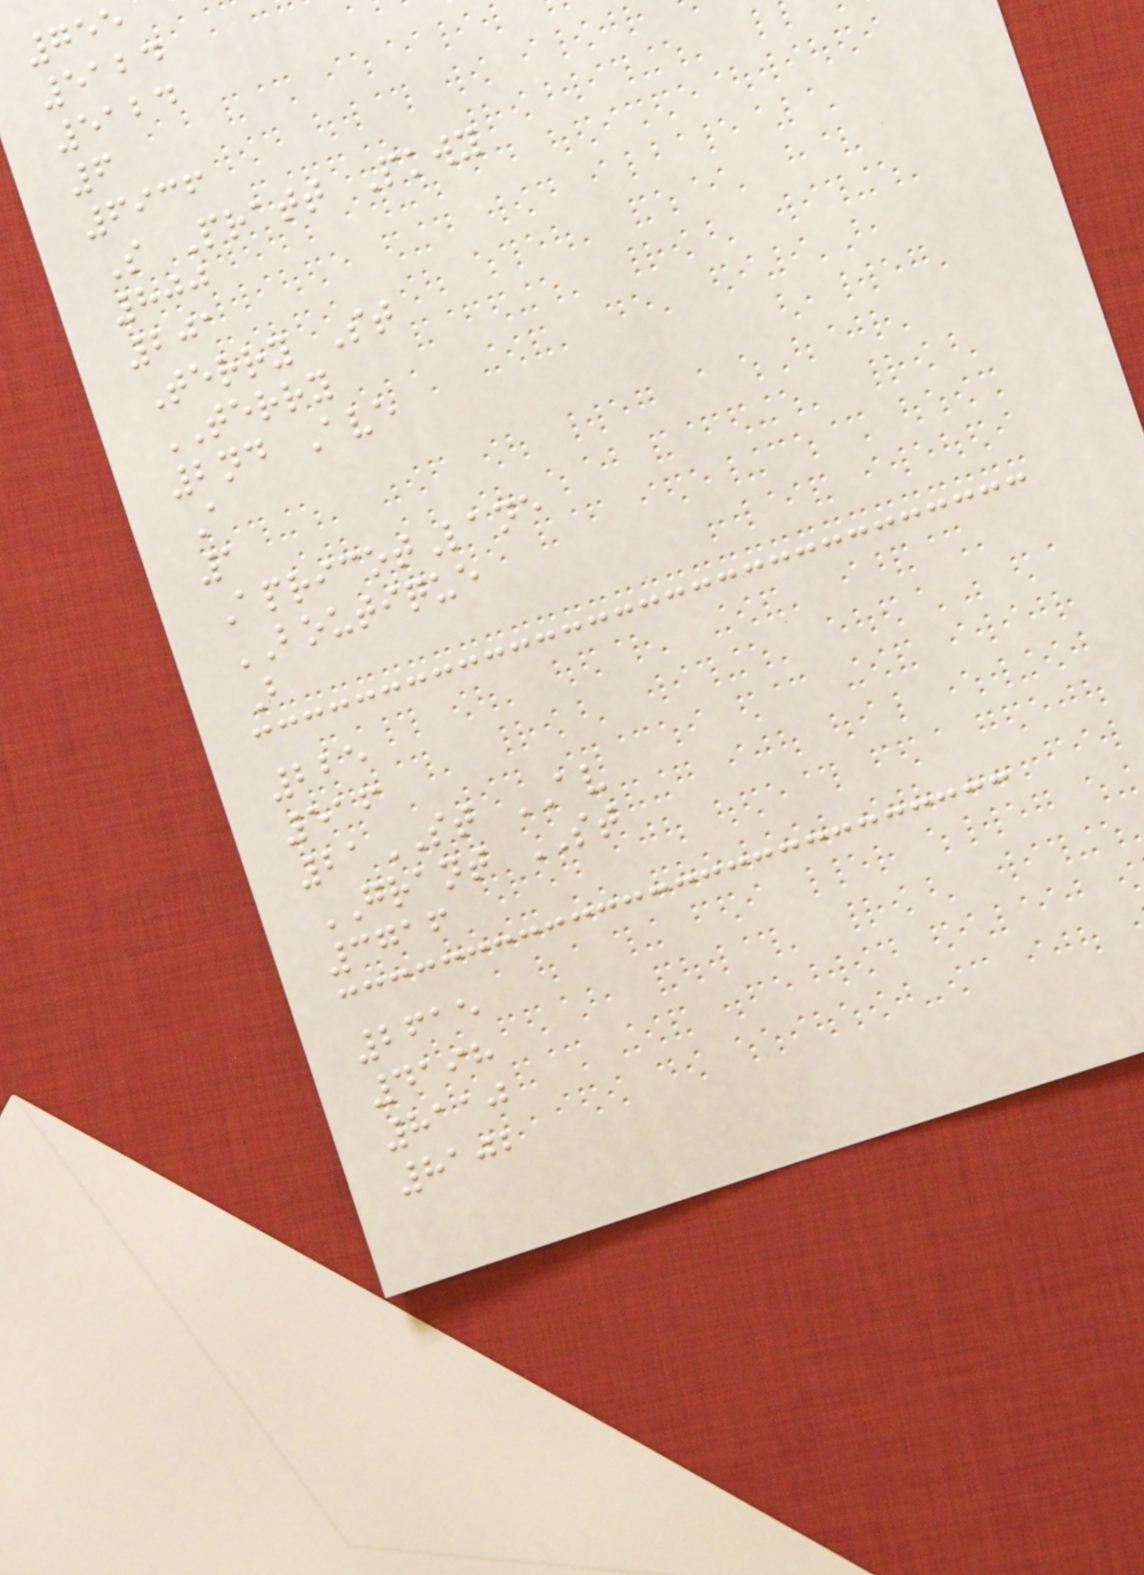755
5124
5124
6
6936
S Pratt Pkwy
800
201
Terry St
TERRY
2nd Ave
A
1
ApricotLane
BOUTIQUE
B
225
516
21ST AV
GRANT ST
3716
2615
4198
8110
8102
